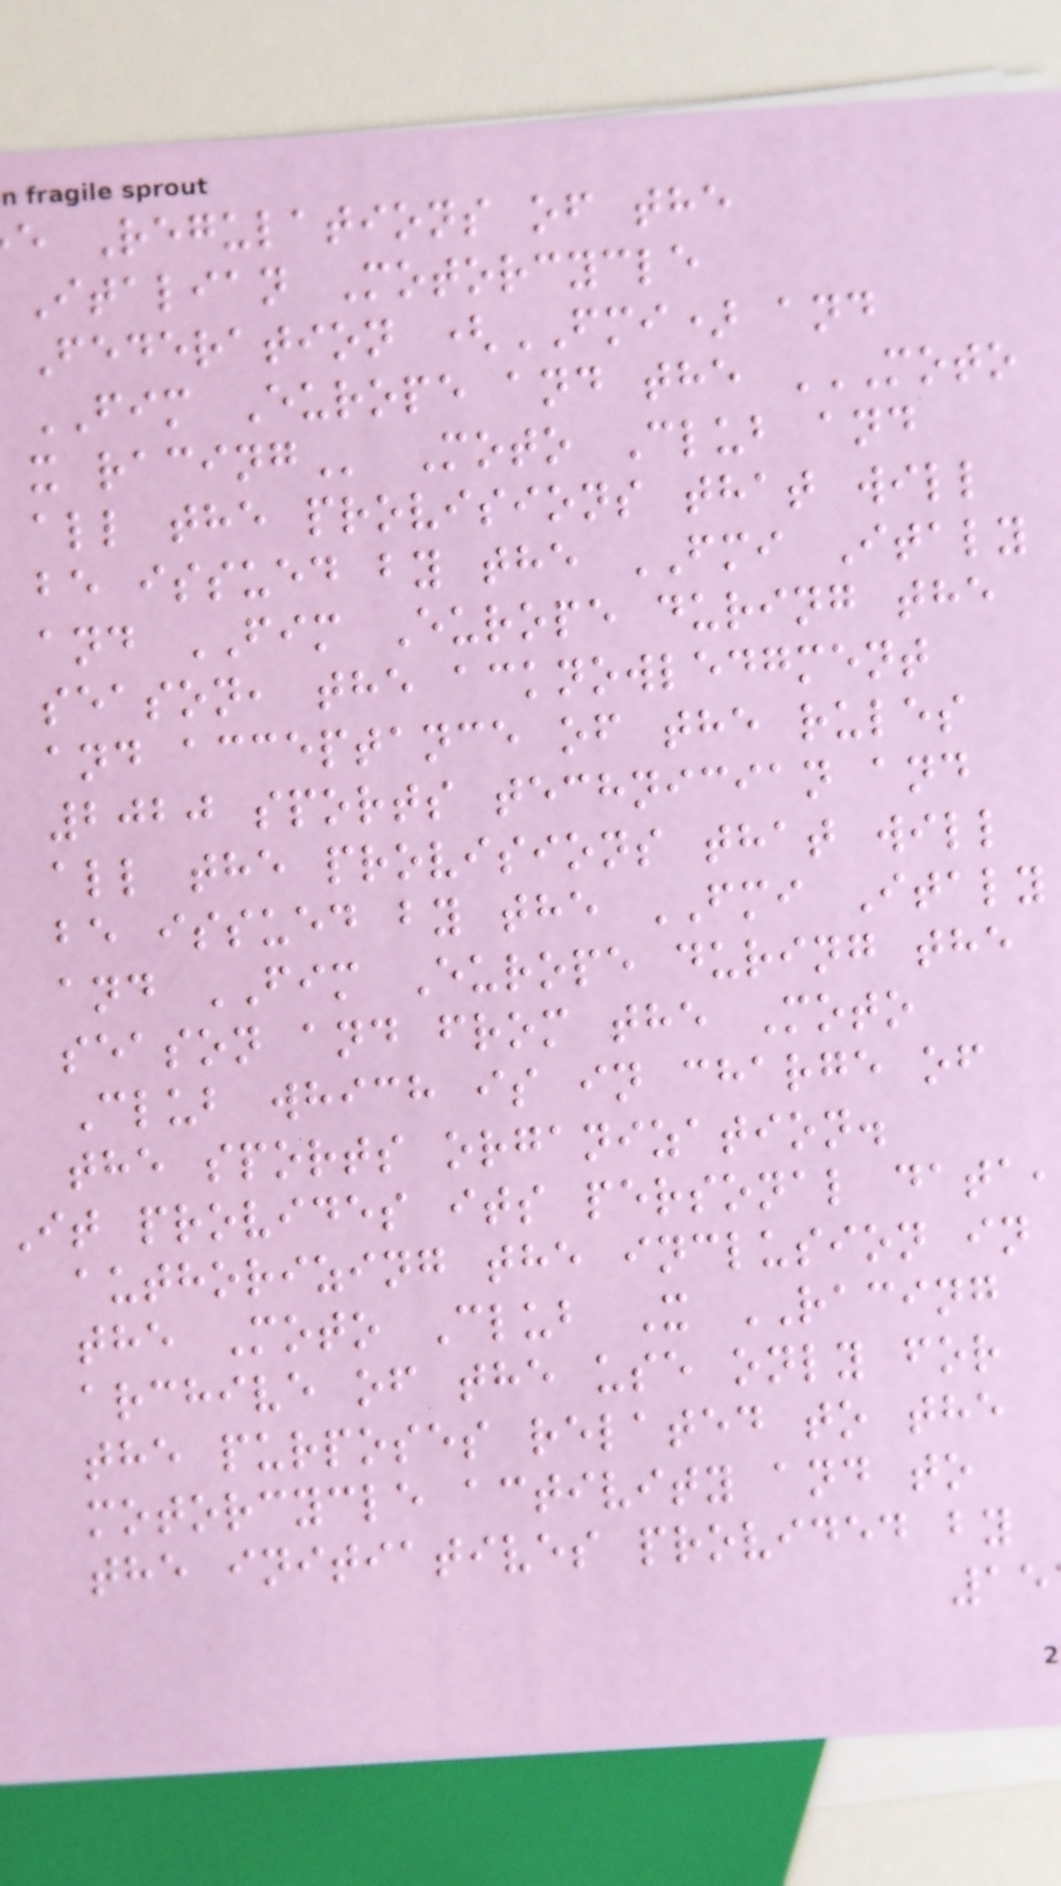e Regulations of the
Italian Motorcycle
Federation (FMI) and
FIM Europe and the MOTO
all the provisions that will
be issued by the FMI Italy
and FIM Europe during the
season, the acknowledgment
and acceptance of the rules
2020 sports technician and
all the provisions that will
be issued by the FMI Italy
and FIM Europe during the
season and from the Moto
Club which is in charge of
the sports organization.
It provides its personal data,
authorizing the inclusion in
the Moto Club X RACING
archive of the use only for
the purposes related to the
motorcycle activity and to
the initiatives provided by
